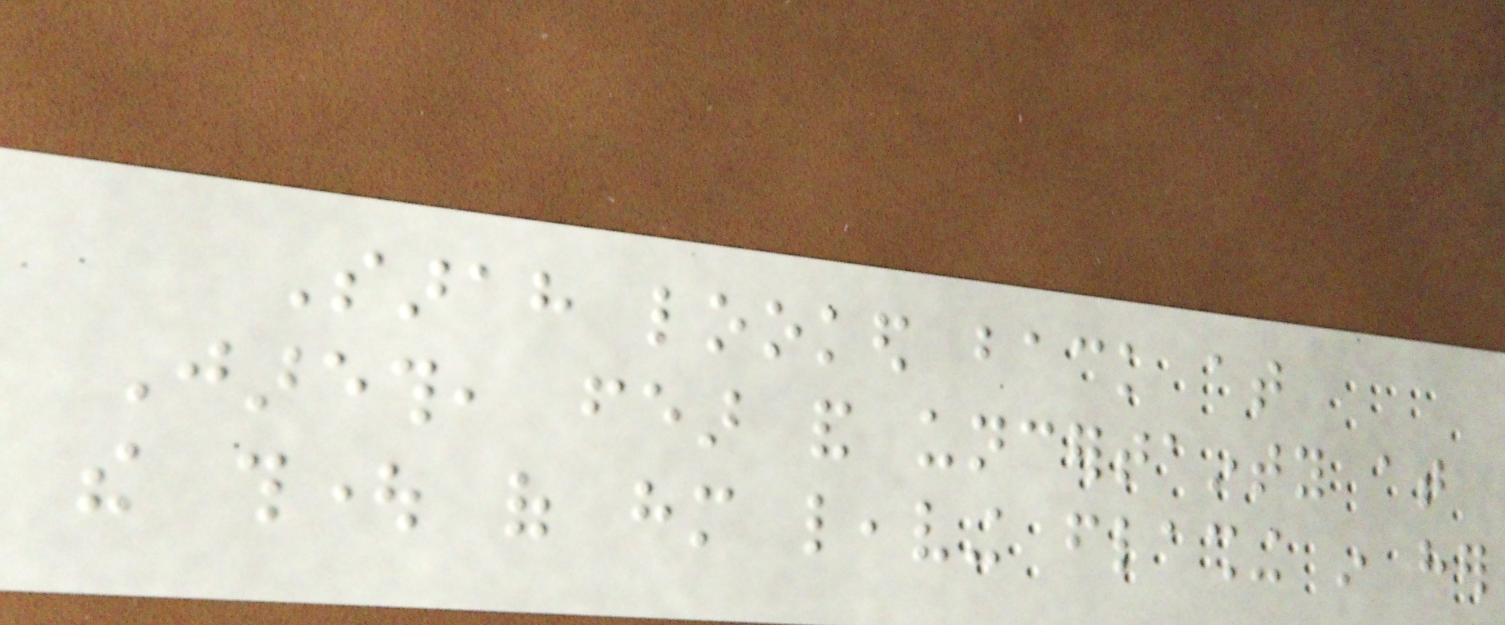Sarah looked back at
Jareth, fear and uncertainty at
the thought of him leaving flashing in her
